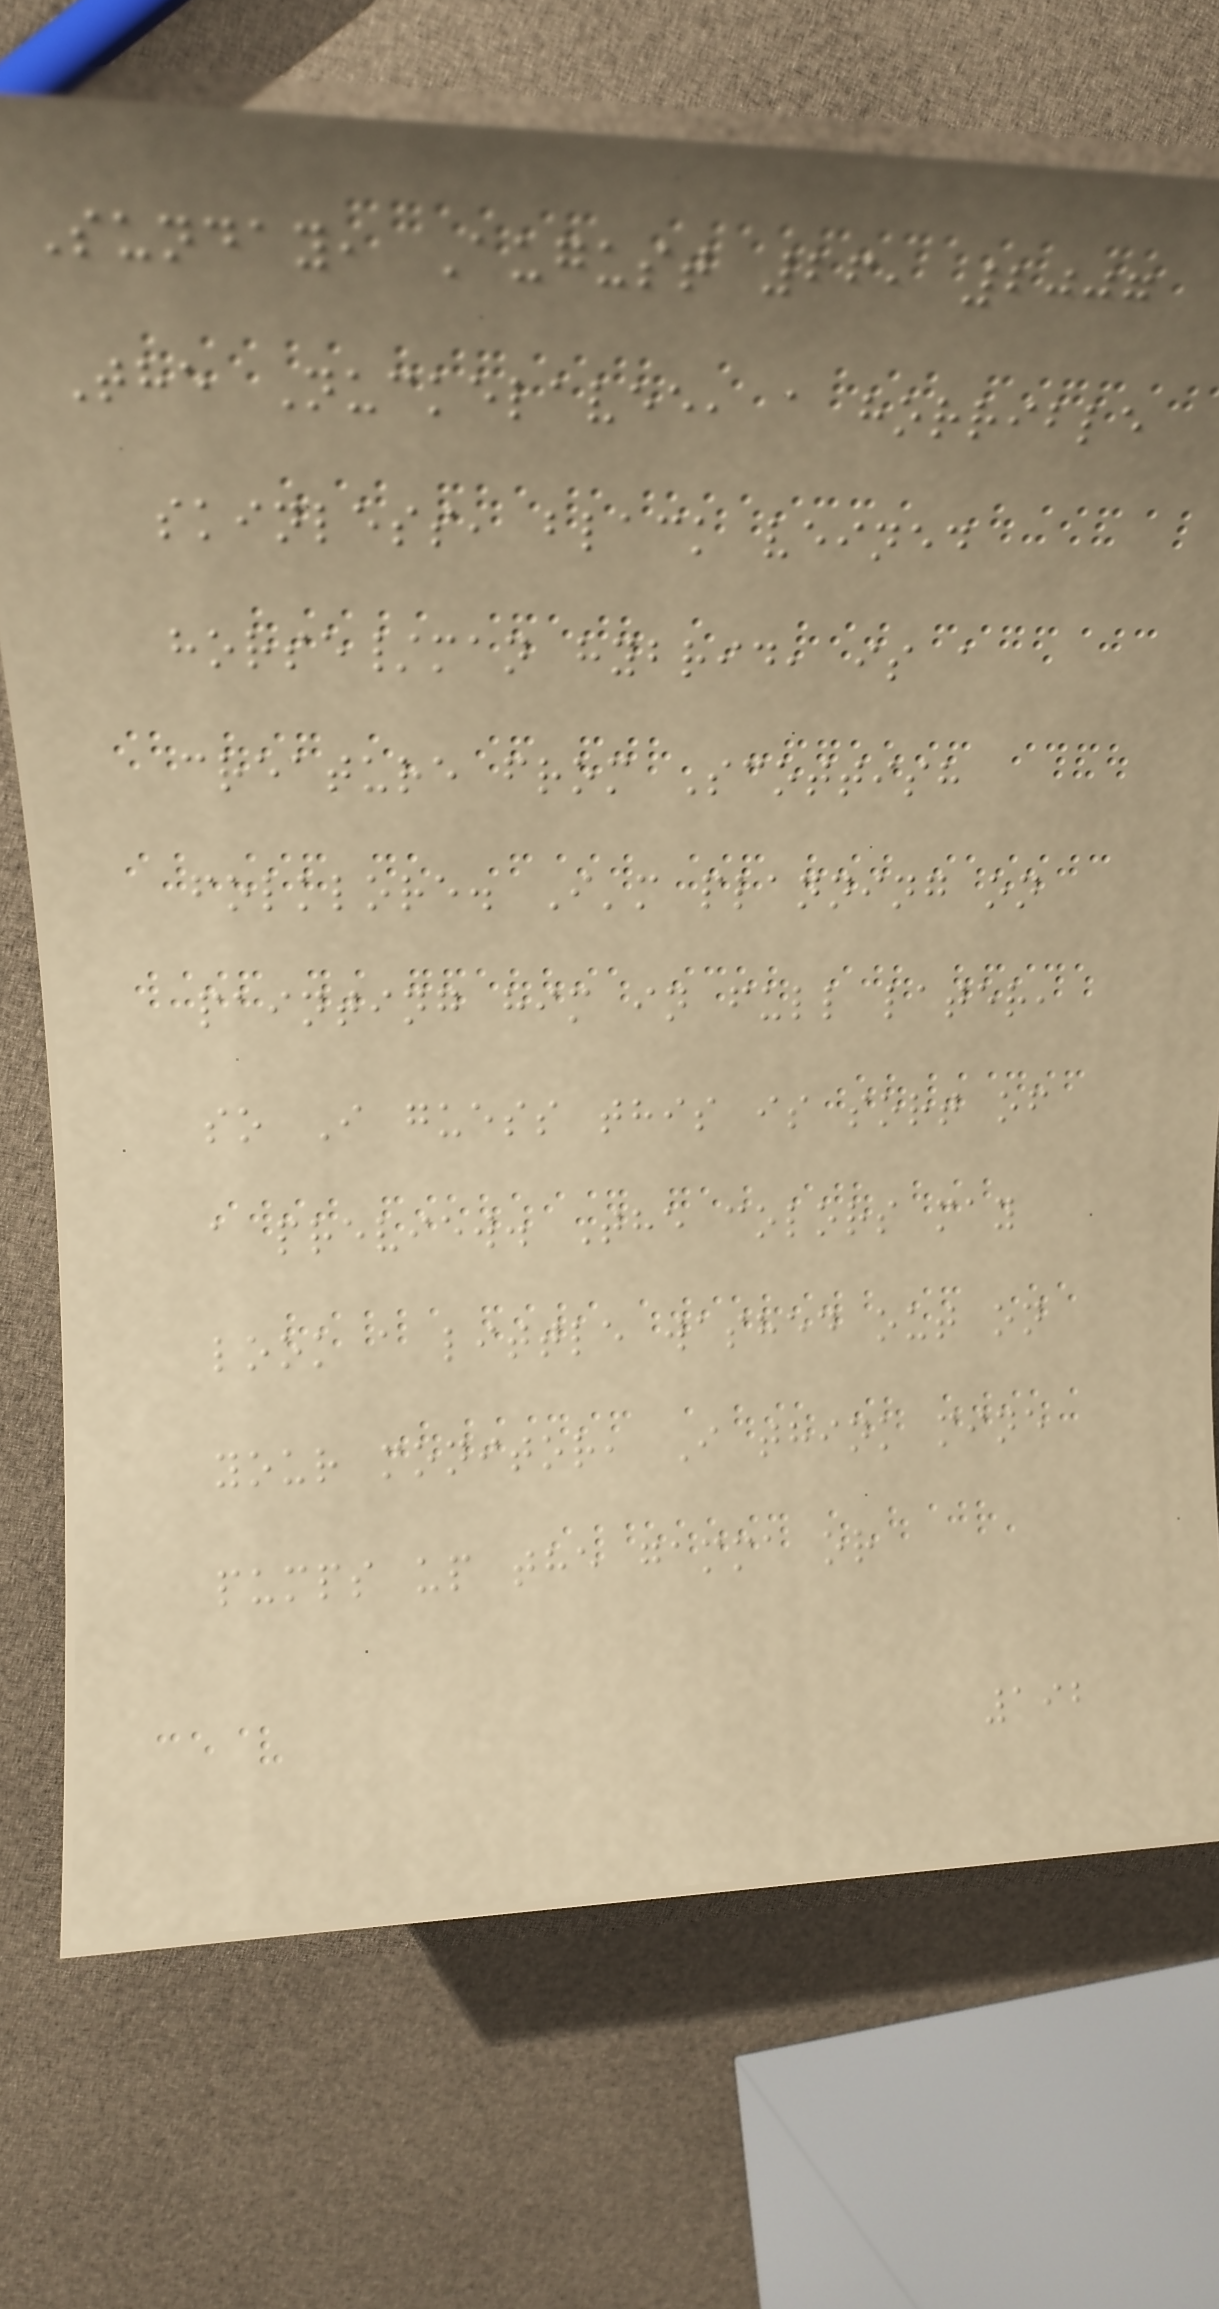Sunday, August 26, 2007
The Nuckelavee, a horrible
skinless, black veined
horse/man hybrid, is a
creature from Scottish
folklore. I'm planning on
painting him in full later,
so I guess this is sort of
a preview. The colors may
look a little washed out on
your monitor, I think mine
pumps up the gamma or
192
